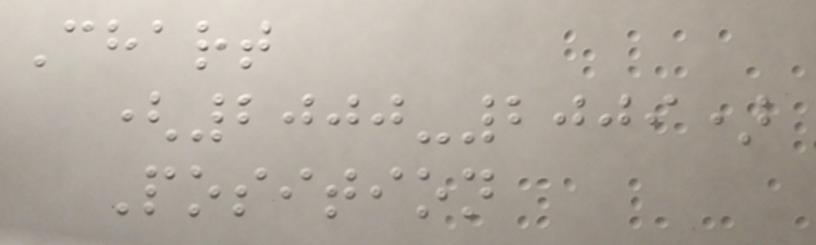Chart
(2000-2009)
Position
